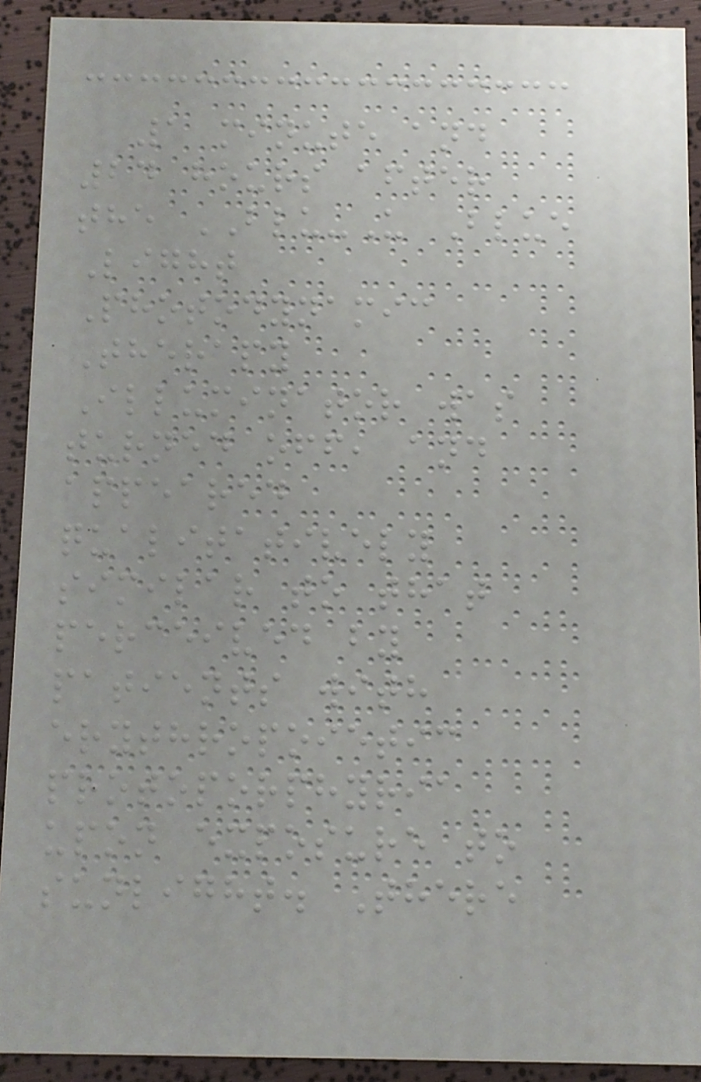1 minute and
24 hours after
the BLU-U Blue
Light
Photodynamic
Therapy
Illuminator was
turned off, and
appeared
qualitatively
similar to that
perceived by
patients with
erythropoietic
protoporphyria
upon exposure to
sunlight. There
